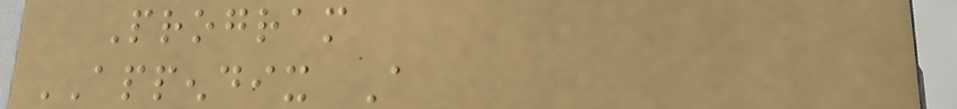Program
APPENDIX A
